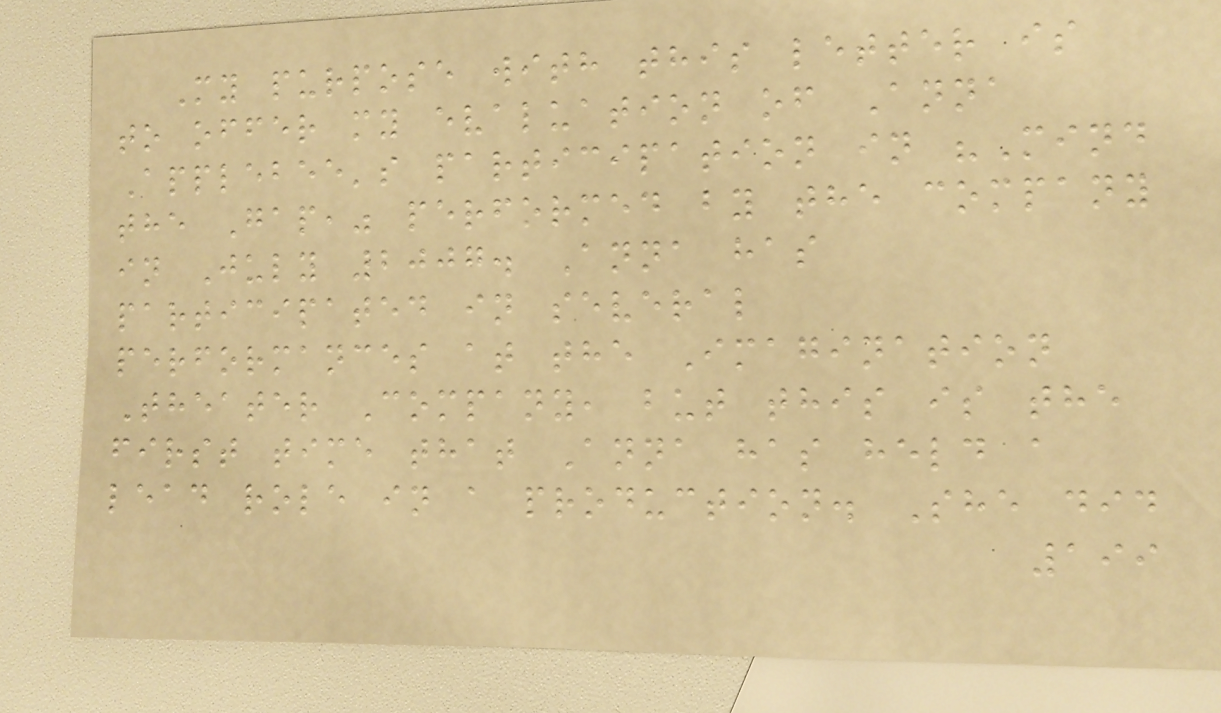My purpose with this letter is
to offer my evaluation of Anna
Applebee's participation in "Mind
the Gap," performed by the company
in July 2007. Anna has
participated in several
performances at the Imagination
Theater Company, but this is the
first time that Anna has held a
lead role in a production. She did
199
